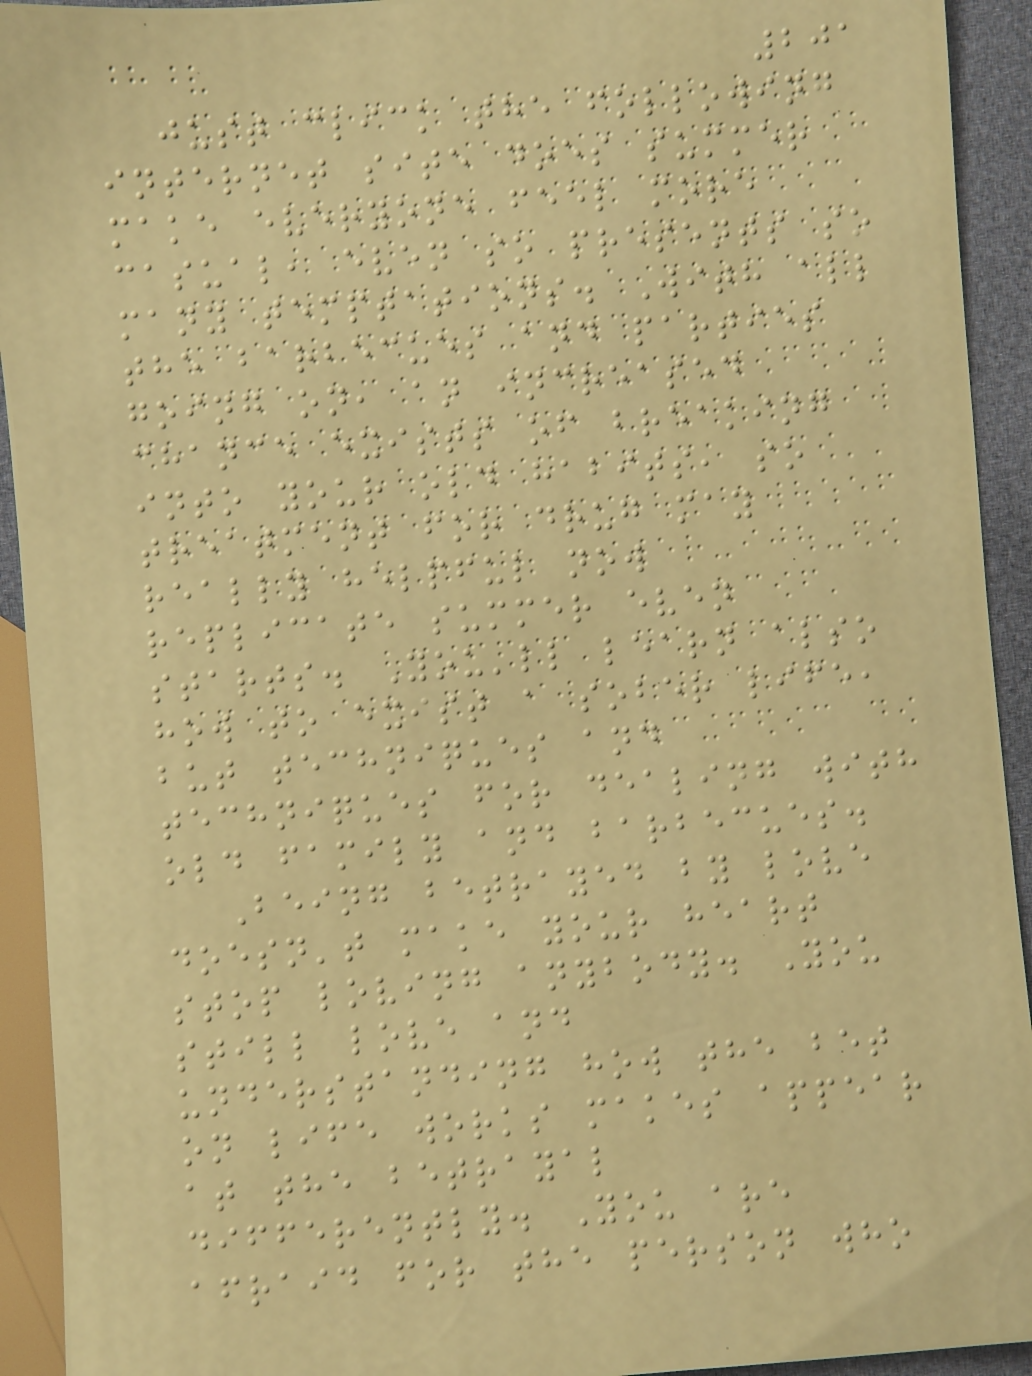201
just click the following
internet site does summer
make everyone feel more
casual, even so presents so
many temptations. With all
the barbecues and parties
going on, an increased
chance exists of breaking
into your old habits, so
treatment for drug may
really helpful now
replicate summer even
starts. You'll learn also
how to exist a sober life,
but techniques and
techniques for dealing with
old family and barbecues.
Being betrayed by love
doesn't make your heart
stop loving anybody. You
still love and
understanding how the bet
on life works makes appear
at the betrayal
differently. You are
afraid for the person who
